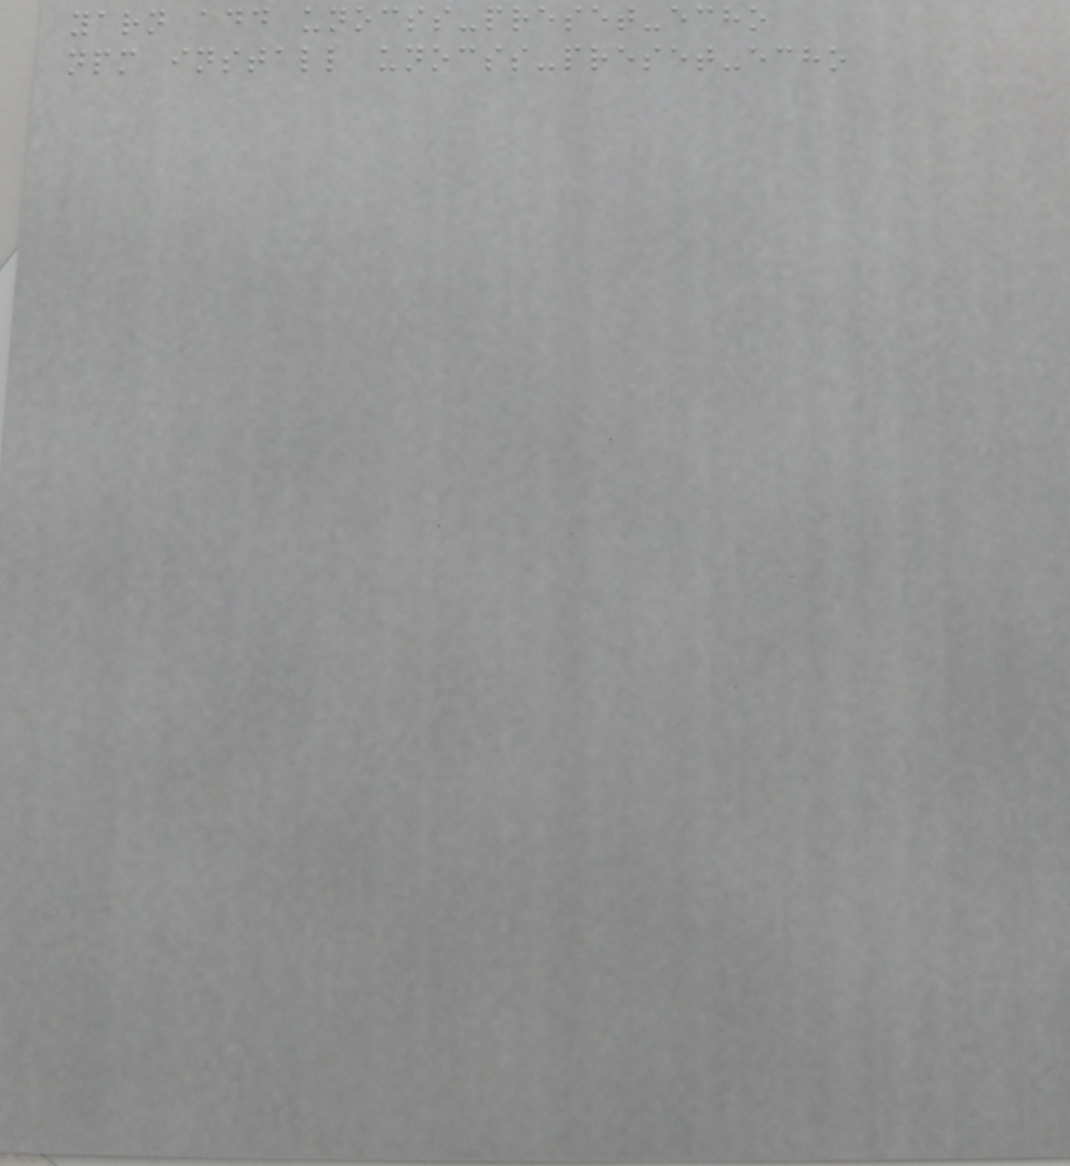yarn add unocss-preset-echo
npm install unocss-preset-echo
